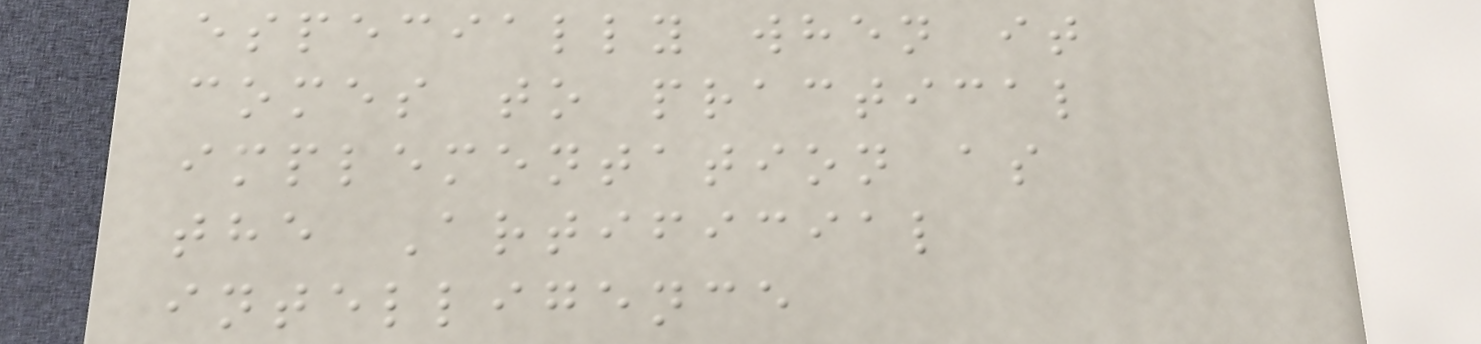especially when it
comes to practical
implementation as
the Artificial
intelligence
